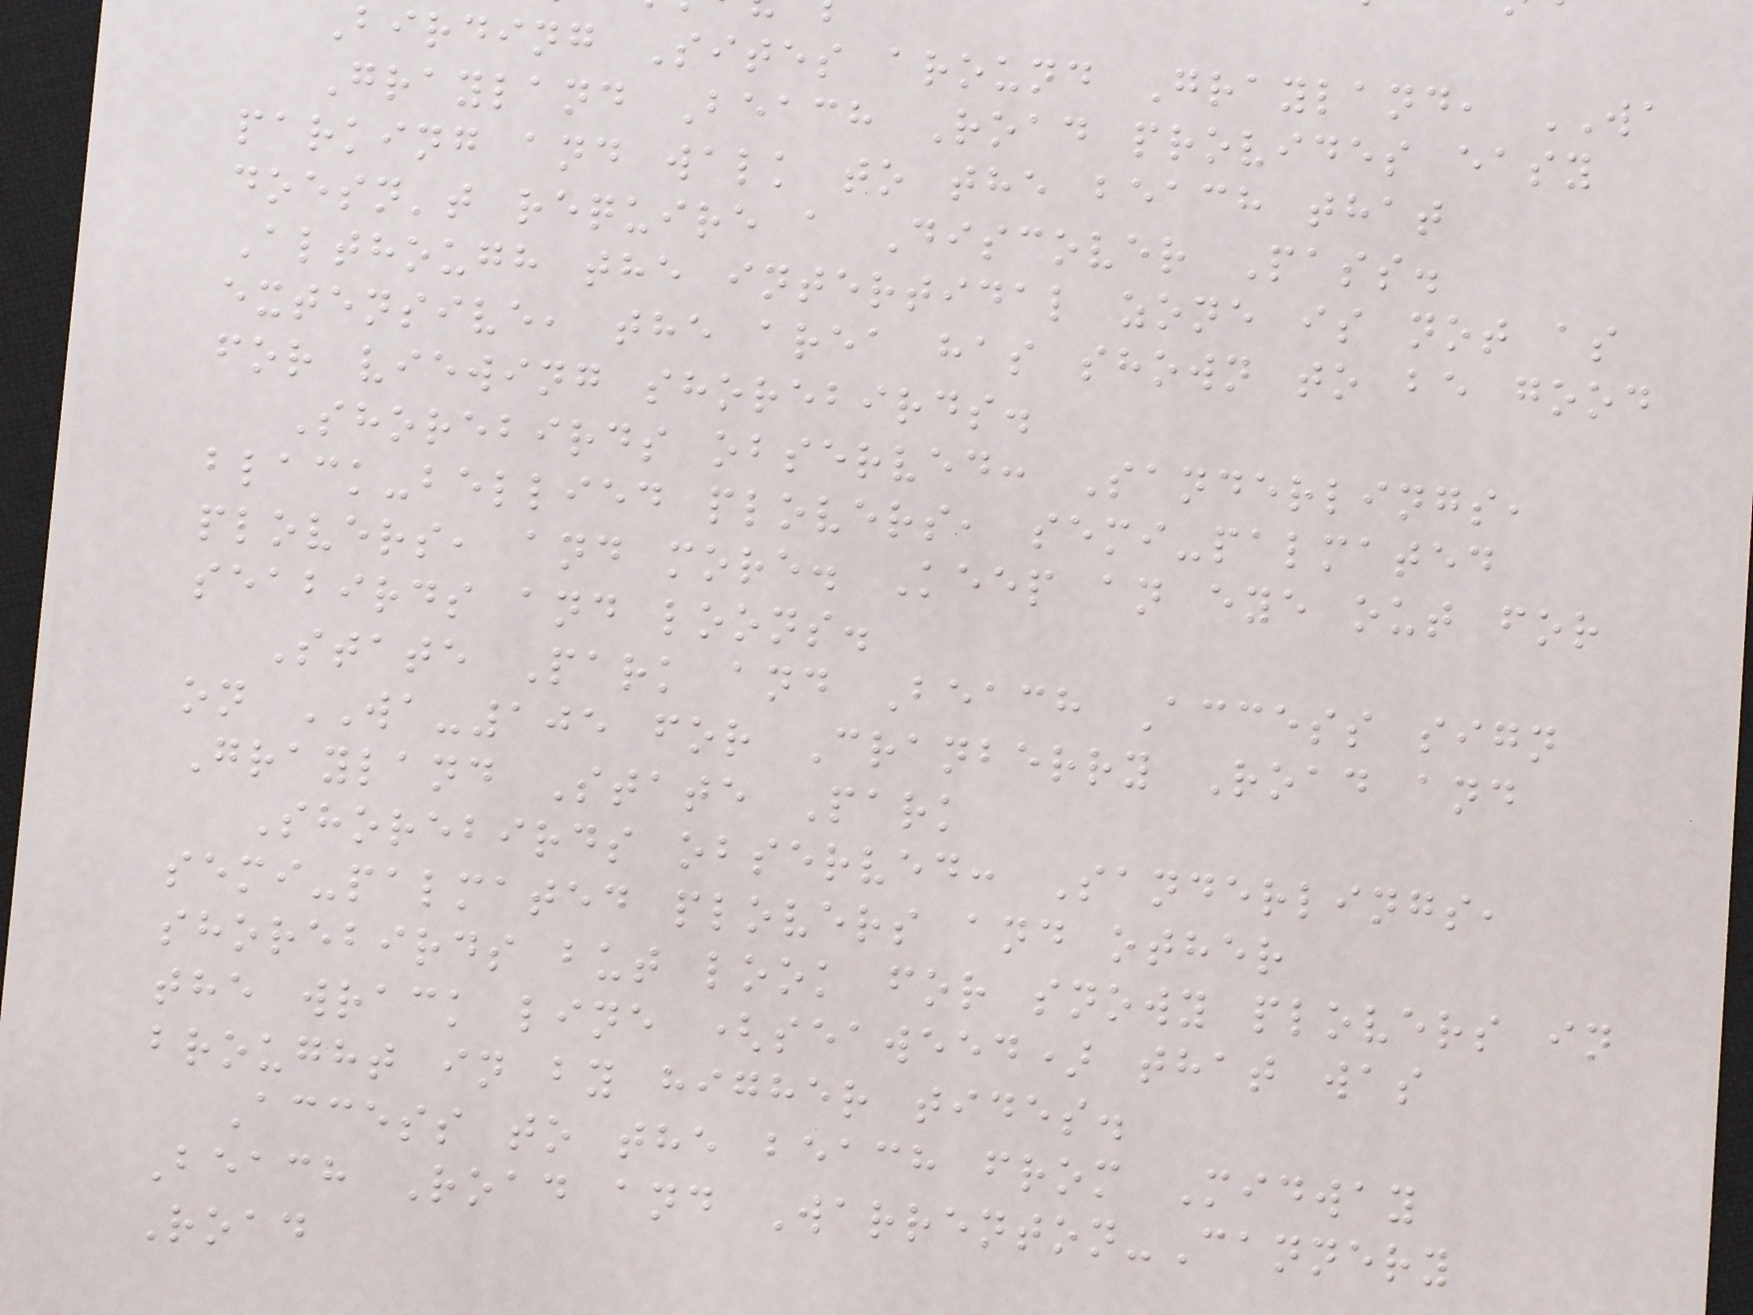Birding Sites around Grayland, WA
Grayland Beach Road provides easy
parking and walk to the beach that
doesn't require a Discover Pass.
Although the intertidal zone is not as
extensive, the area has shown to be good
for viewing shorebirds.
Shorebirds observed: Sanderlings,
black-bellied plovers, semi-palmated
plovers, and more. Keep an eye out for
seabirds and loons.
State Park and Beach Access sign
on WA-105 for Cranberry Road and
Grayland State Park
Shorebirds observed: Sanderlings,
semi-palmated plovers and other
shorebirds but look for snowy plovers in
the wrack line (seaweed) that was
brought in by higher tides.
Access to the beach from Midway
Beach Road and Warrenton-Cannery
Road
